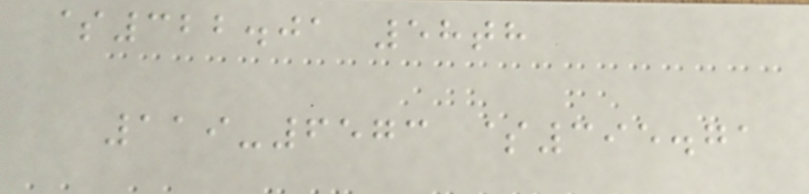$322.01 58th
119-6573 $395.71
